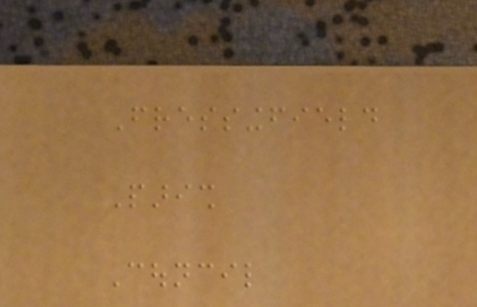Fressingfield
Parish
Council
